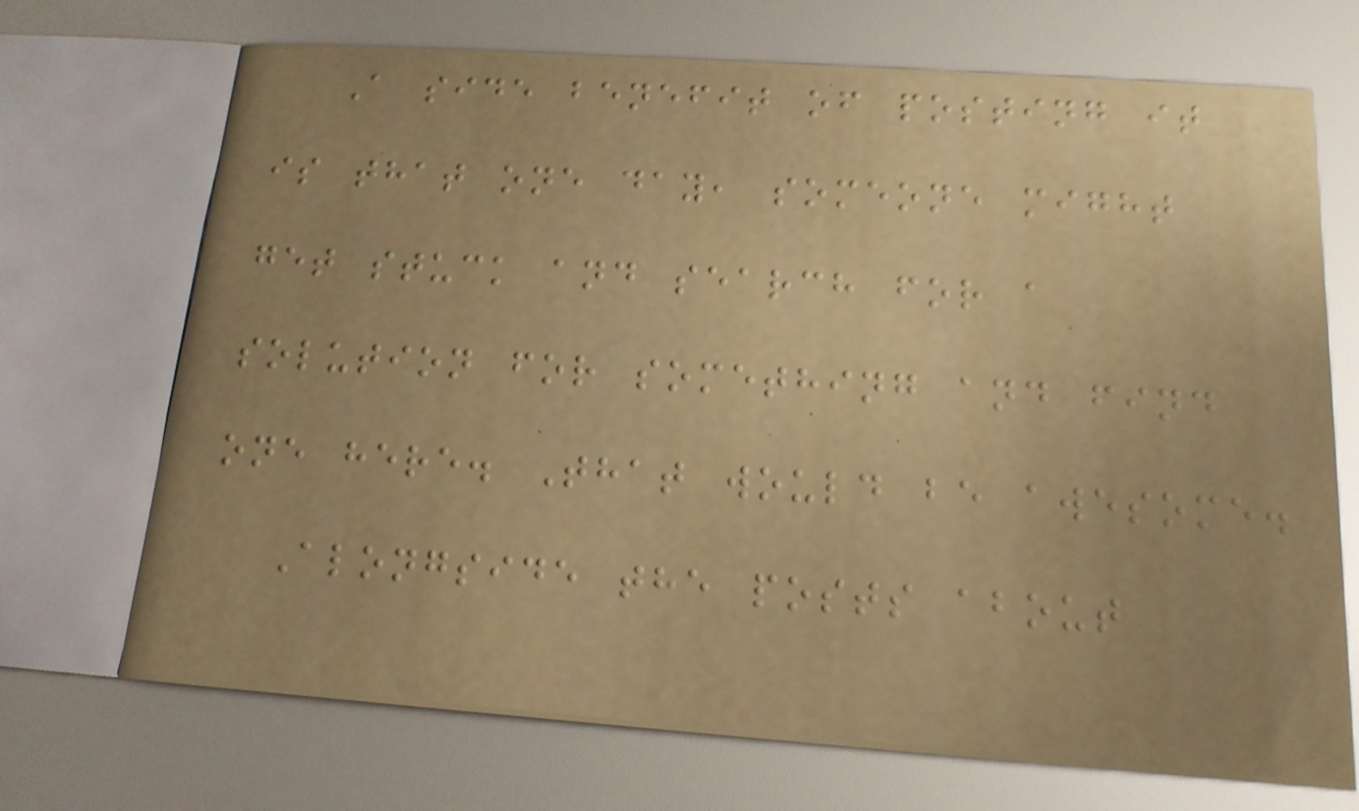A side benefit of posting it
is that one day, someone might
get stuck and search for a
solution for something and find
one here. That would be awesome.
Alongside the posts about
